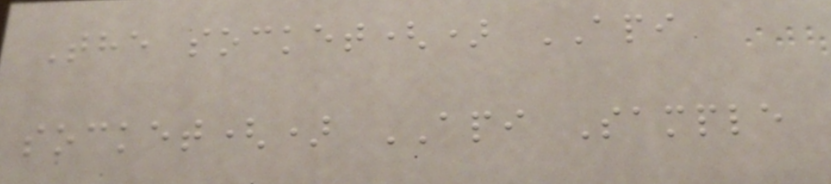The socket() API
socket() API Sample
